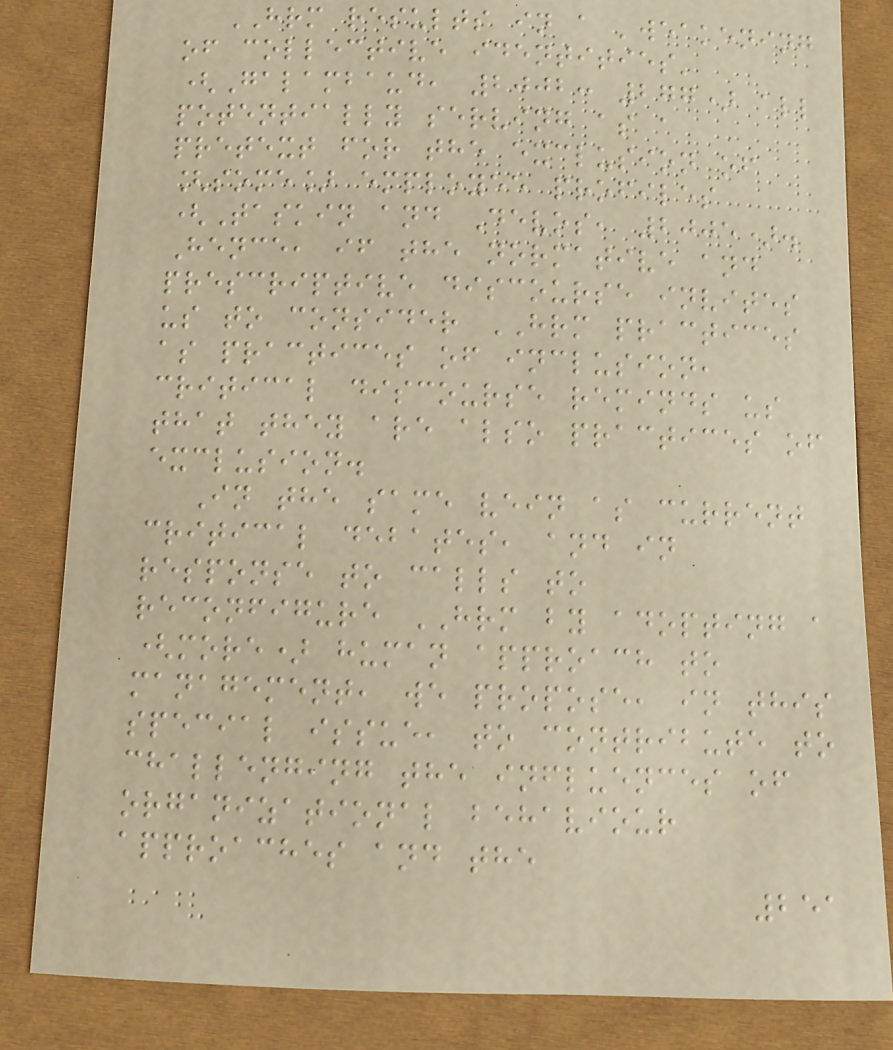HRM results in a 'weakening
of collective identities'
(Galambaud, 2002: 277) all
potentially serving as a
pretext for the exclusion of
[some] employee profiles
(Taskin and Devos, 2005).
Hence, if the normative and
prescriptive discourse invites
us to consider HRM practices
as practices of inclusion,
critical discourse reminds us
that they are also practices of
exclusion.
In the same vein as current
critical debates, and in
response to calls to
reconfigure HRM by adopting a
(more) human approach to
management, we propose, in this
special issue, to contribute to
challenging the influences of
organizational behaviour
approaches and the
251
